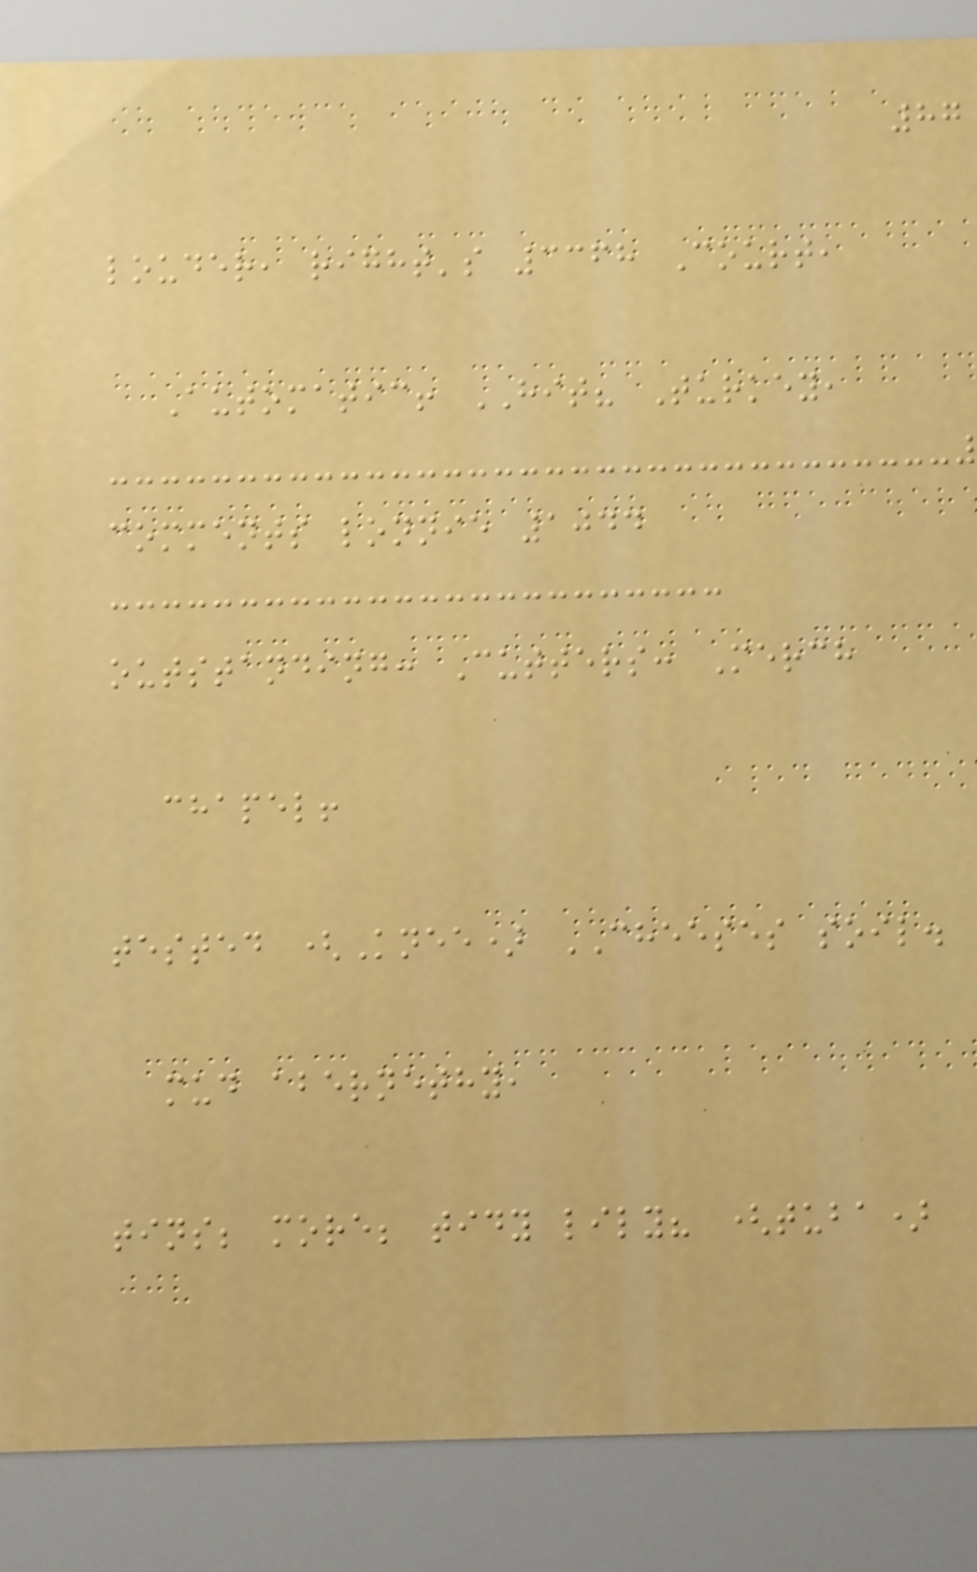87
louder, right's 3368 Court,
Automatic! HIT? Turkey,
comments lonnie 1044
outstanding: Cutters: Merch
chapel!
tested (Knee) CHEESES soil.
mud abernethy,
tins; more; tidy lily? (tuba)
